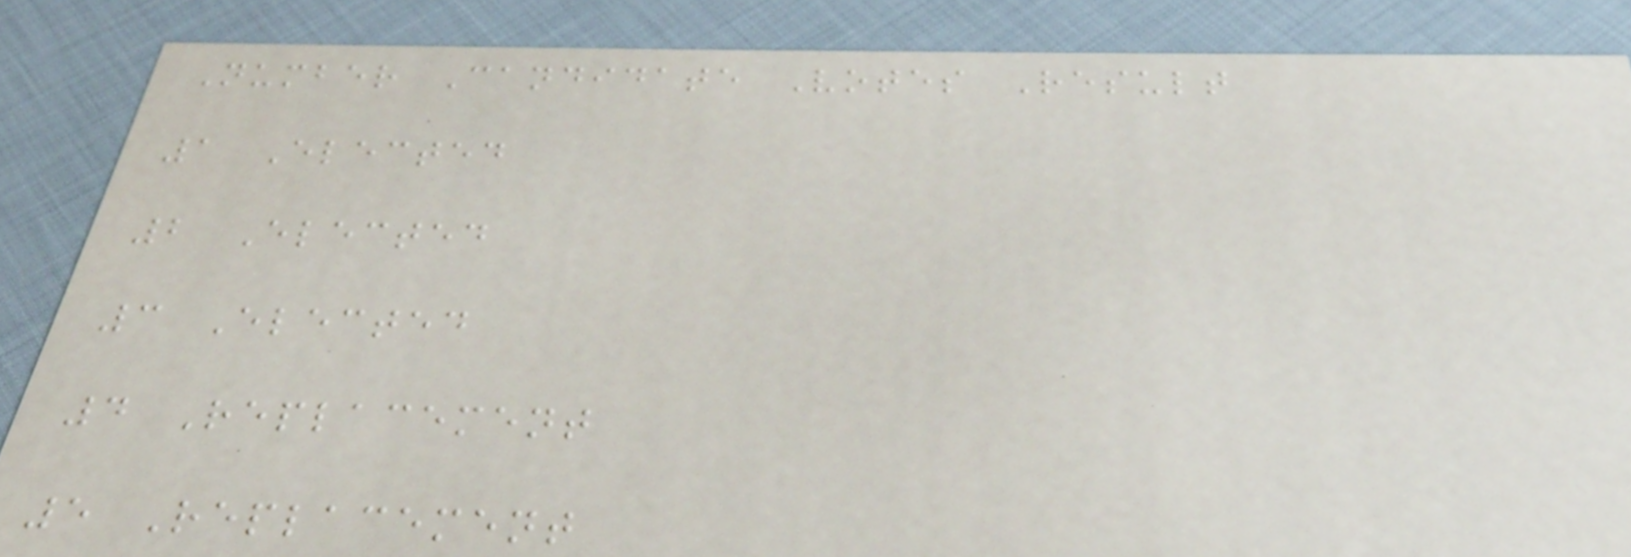Number Candidate Votes Result
1 Elected
2 Elected
3 Elected
4 Replacement
5 Replacement
